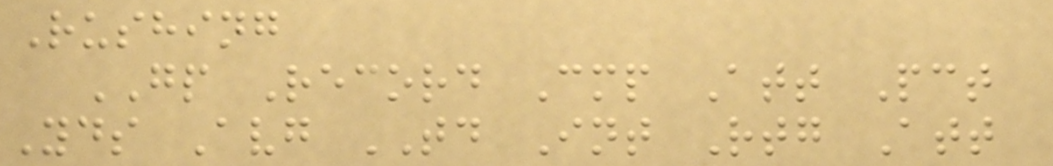Rushing
GP Record Cmp Att Pct
Yds Avg TD Int Rtg Att
